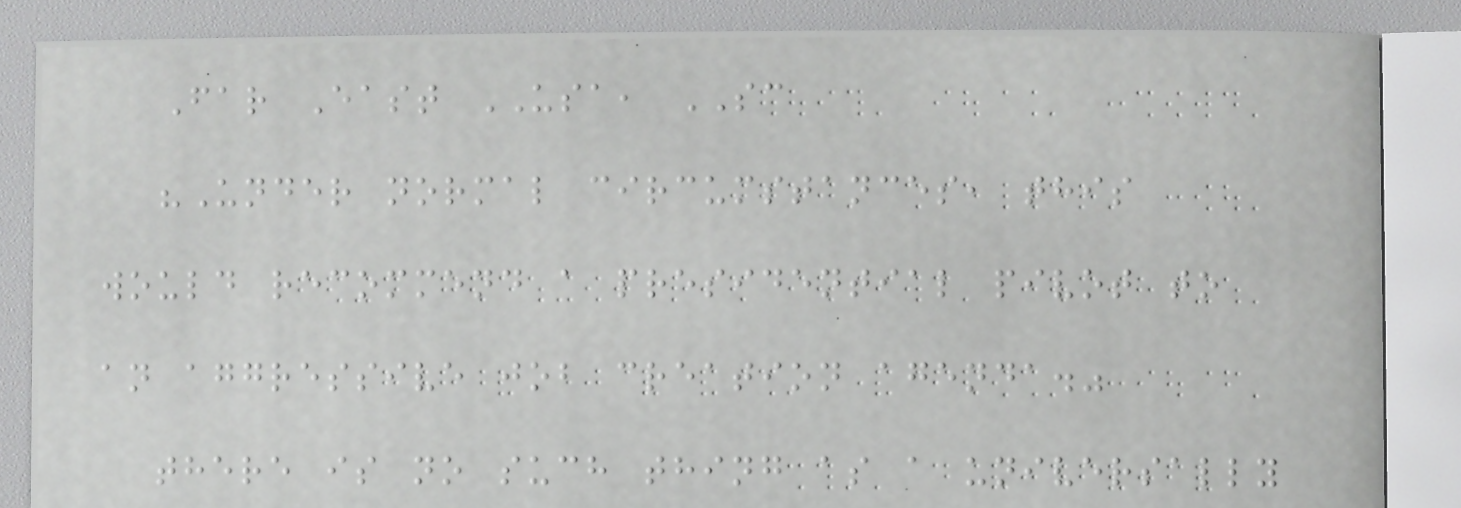Far East USA, SC
"Under normal circumstances, this
would recommend a presidential pivot to
an aggressive job creation agenda."
there is no such thing as a universally
